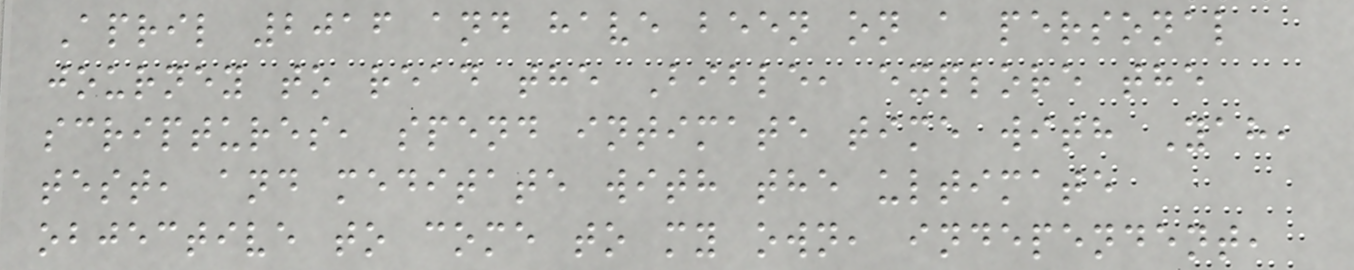April 2016 and have been on a personal
journey to read the Bible, explore the
scriptures, spend intimate time with Yah,
test, and meditate with the ultimate
objective to come to my own, independent,
